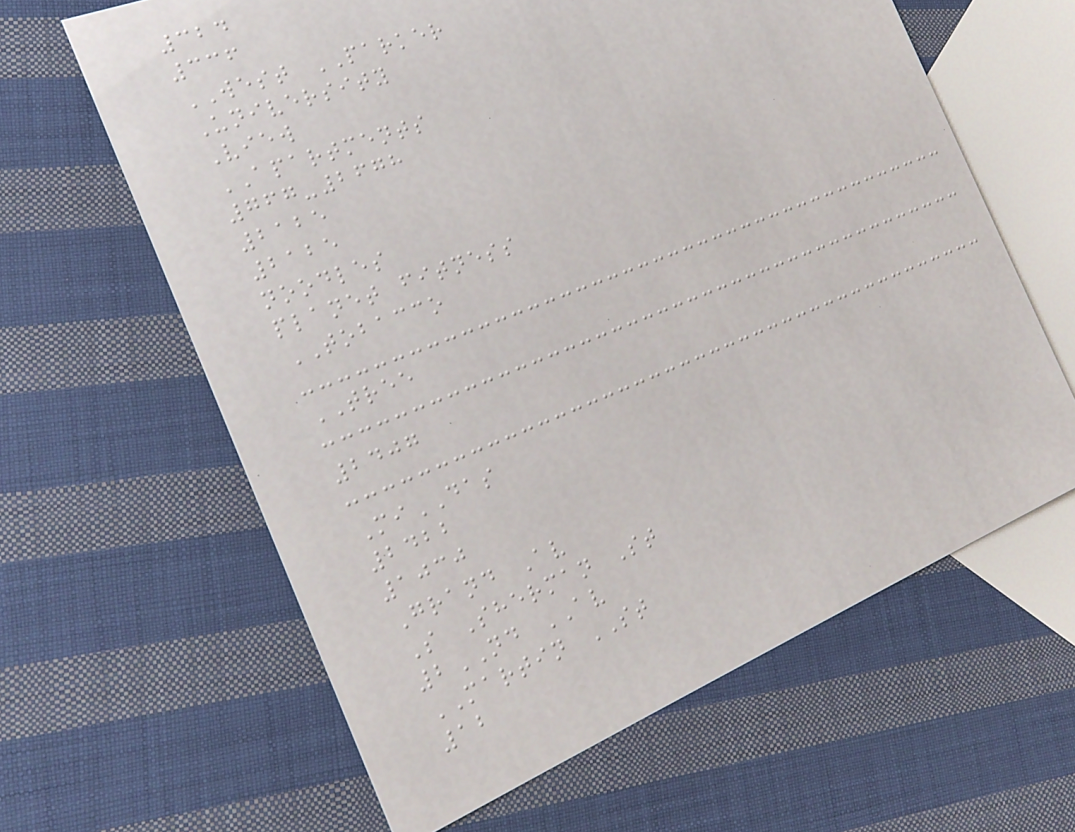324
336
WEST PARKER
University
View
APARTMENTS
767-2678
2125
2125
noodles
planet fitness
TOBACCO
TREE
2407
MiDAS
2422
1030
Grand Av
S Sherman St
2ND AV
MARTIN ST
12
